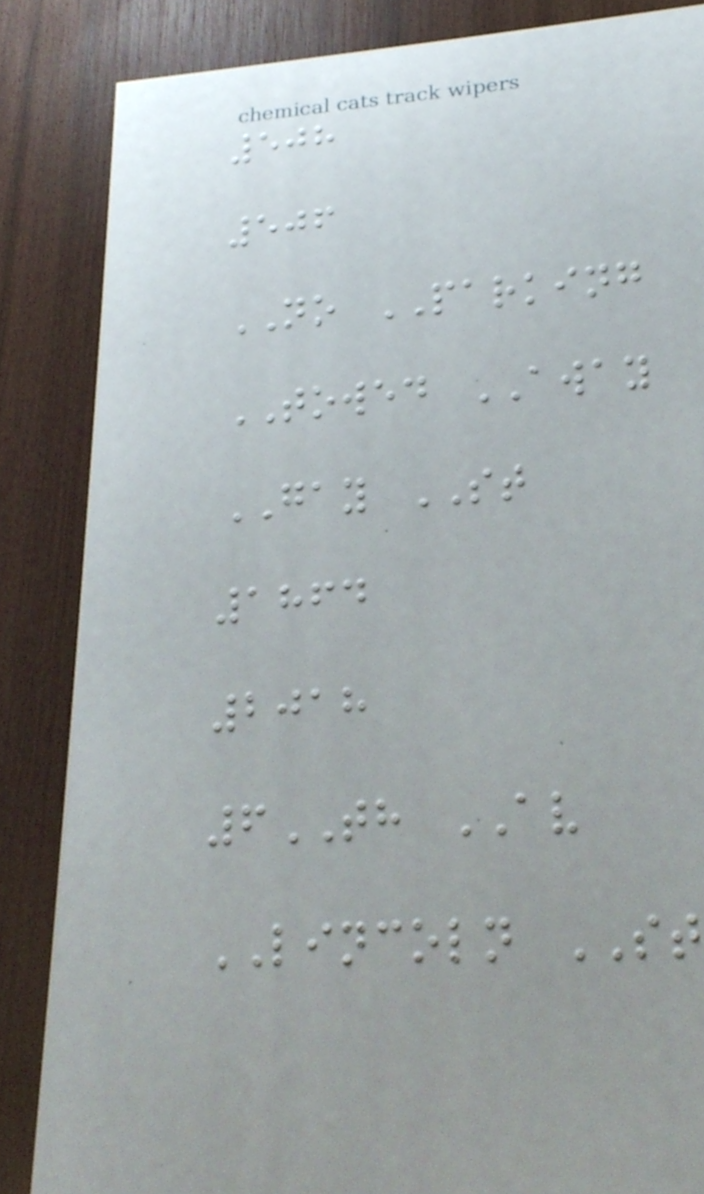508
506
NO PARKING
TOWED AWAY
GAY ST
1864
2018
6TH AV
LINCOLN ST
